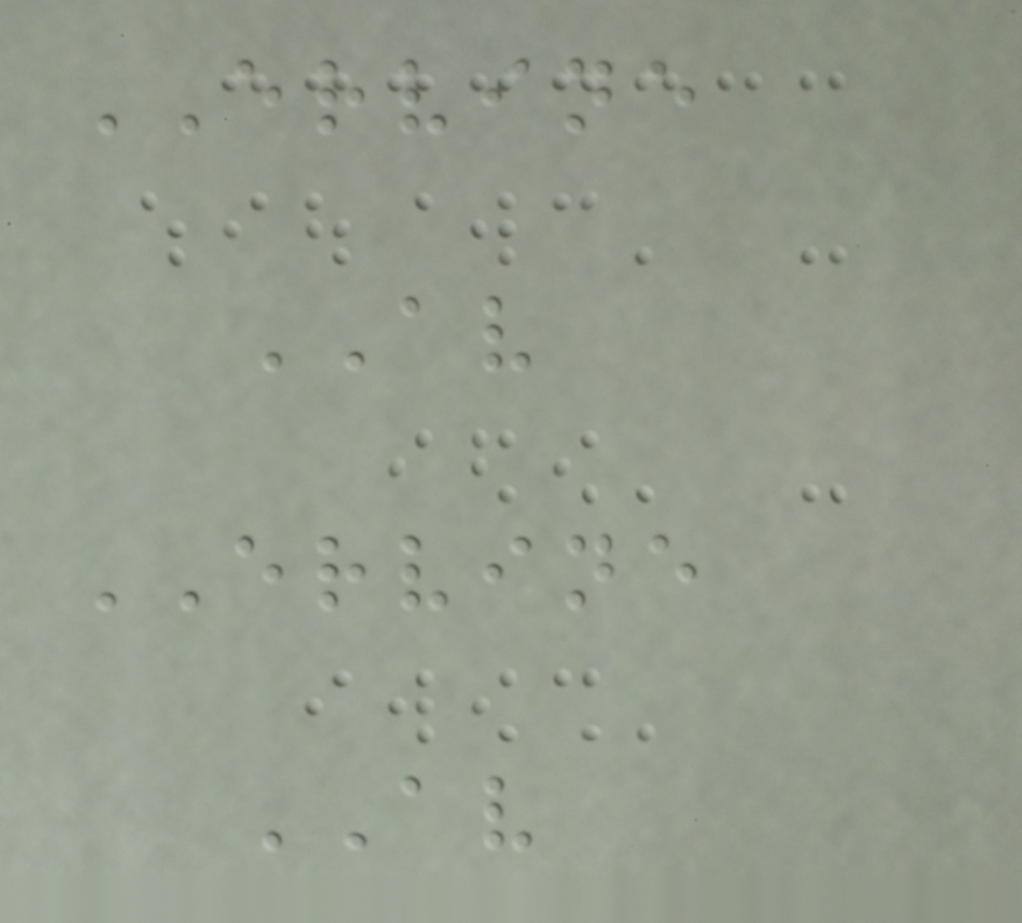ERVINE
AV
ERVINE
AV
